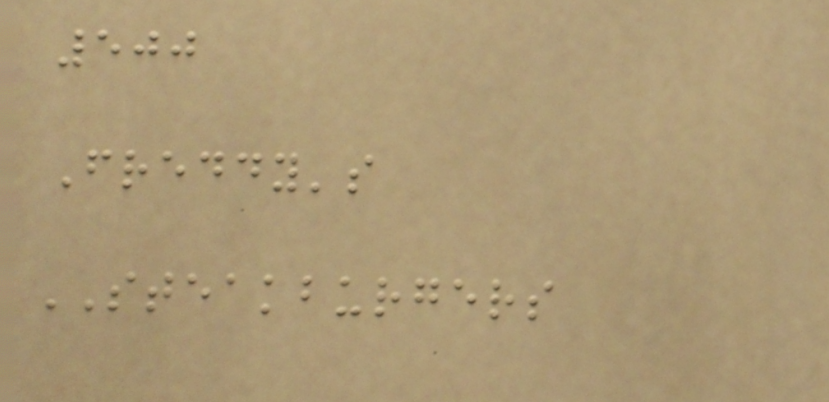500
Freddy's
STEAKBURGERS
